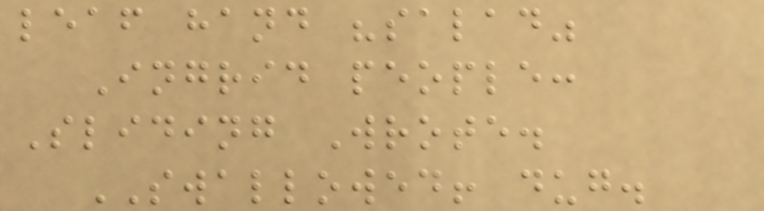leaf hand "salad"
Ingrid people:
Sliding Wrote.
SWALLOWED! dug.
